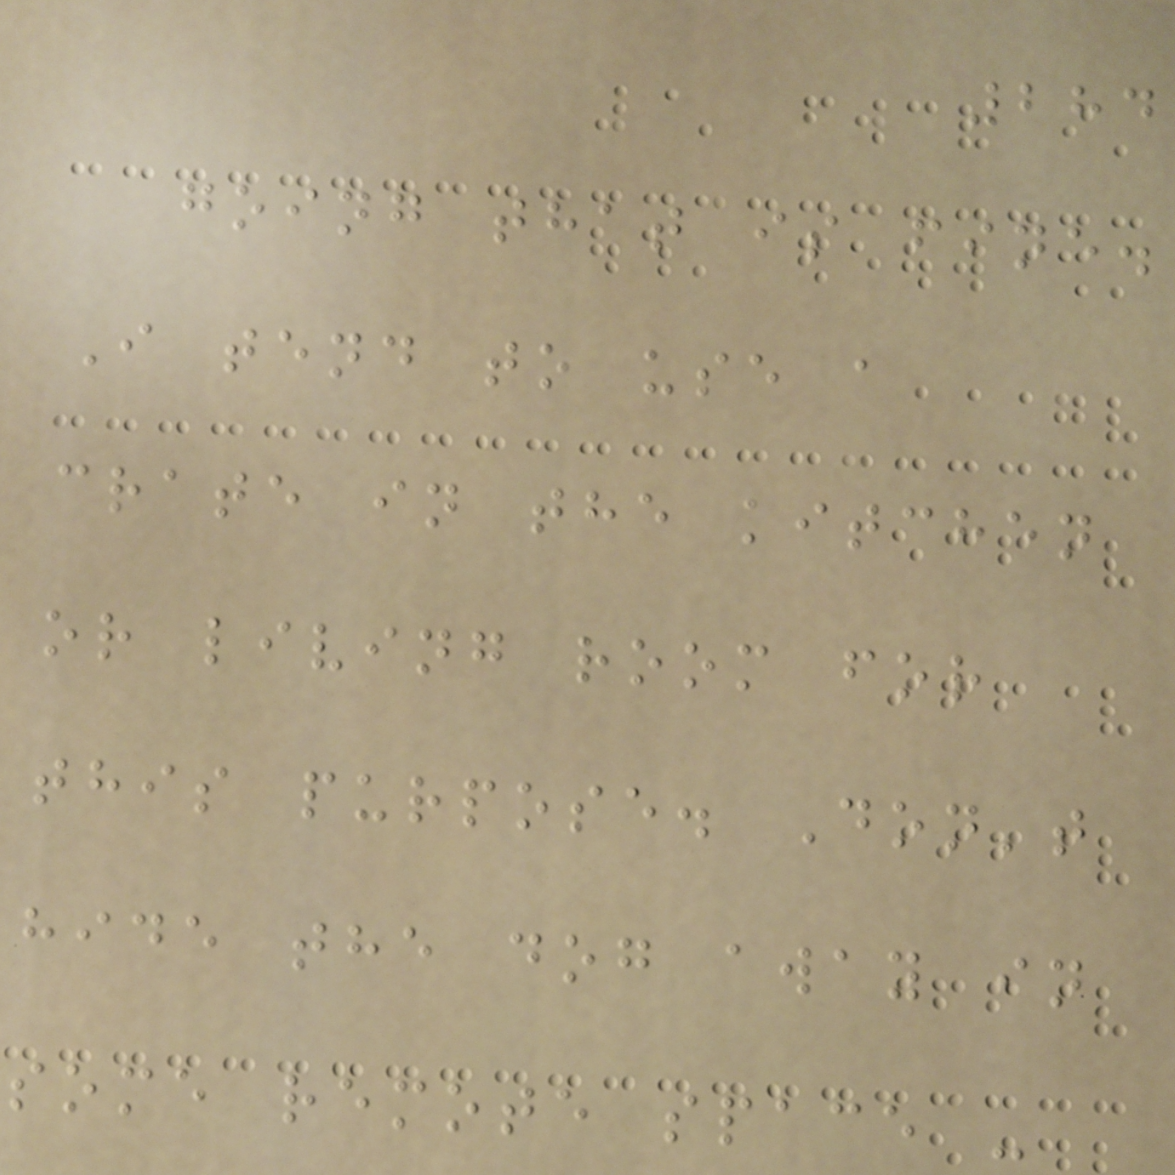284
going that is fine.
I tend to use a
crate in the kitchen
or living room for
this purpose. Don't
hide the dog away in
some remote space -
